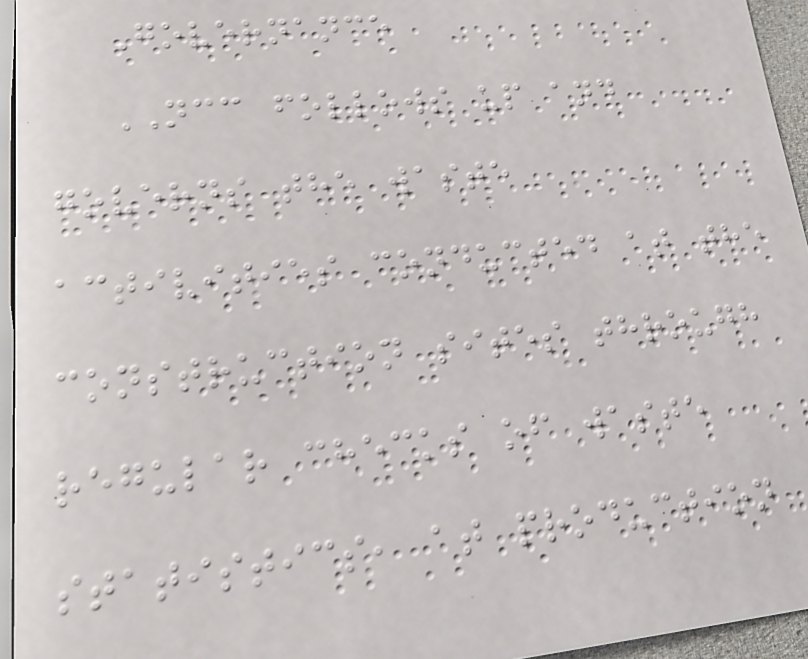Governance
NCC follows up and
governs the waste
activities conducted at the
construction sites through
regular checks of waste
statistics, at production
